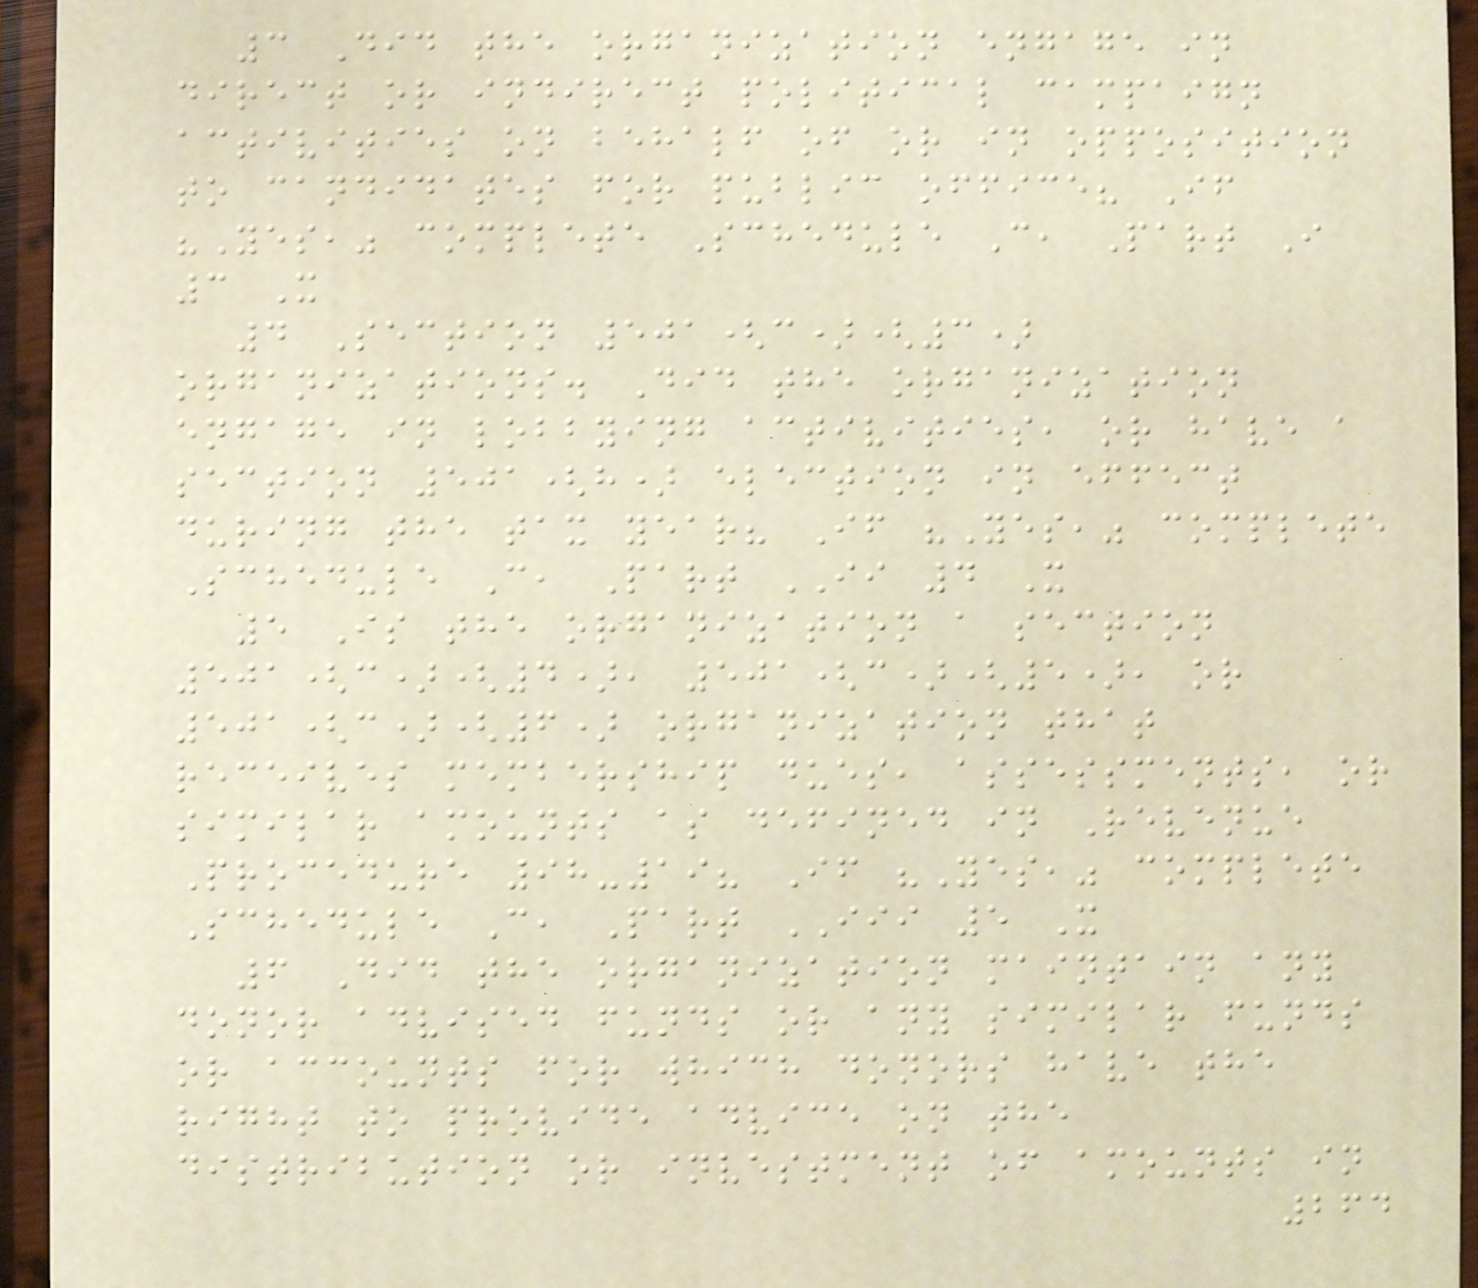3 Did the organization engage in
direct or indirect political campaign
activities on behalf of or in opposition
to candidates for public office? If
"Yes," complete Schedule C, Part I
3 X
4 Section 501(c)(3)
organizations. Did the organization
engage in lobbying activities, or have a
section 501(h) election in effect
during the tax year? If "Yes," complete
Schedule C, Part II 4 X
5 Is the organization a section
501(c)(4), 501(c)(5), or
501(c)(6) organization that
receives membership dues, assessments, or
similar amounts as defined in Revenue
Procedure 98-19? If "Yes," complete
Schedule C, Part III 5 X
6 Did the organization maintain any
donor advised funds or any similar funds
or accounts for which donors have the
right to provide advice on the
distribution or investment of amounts in
264
